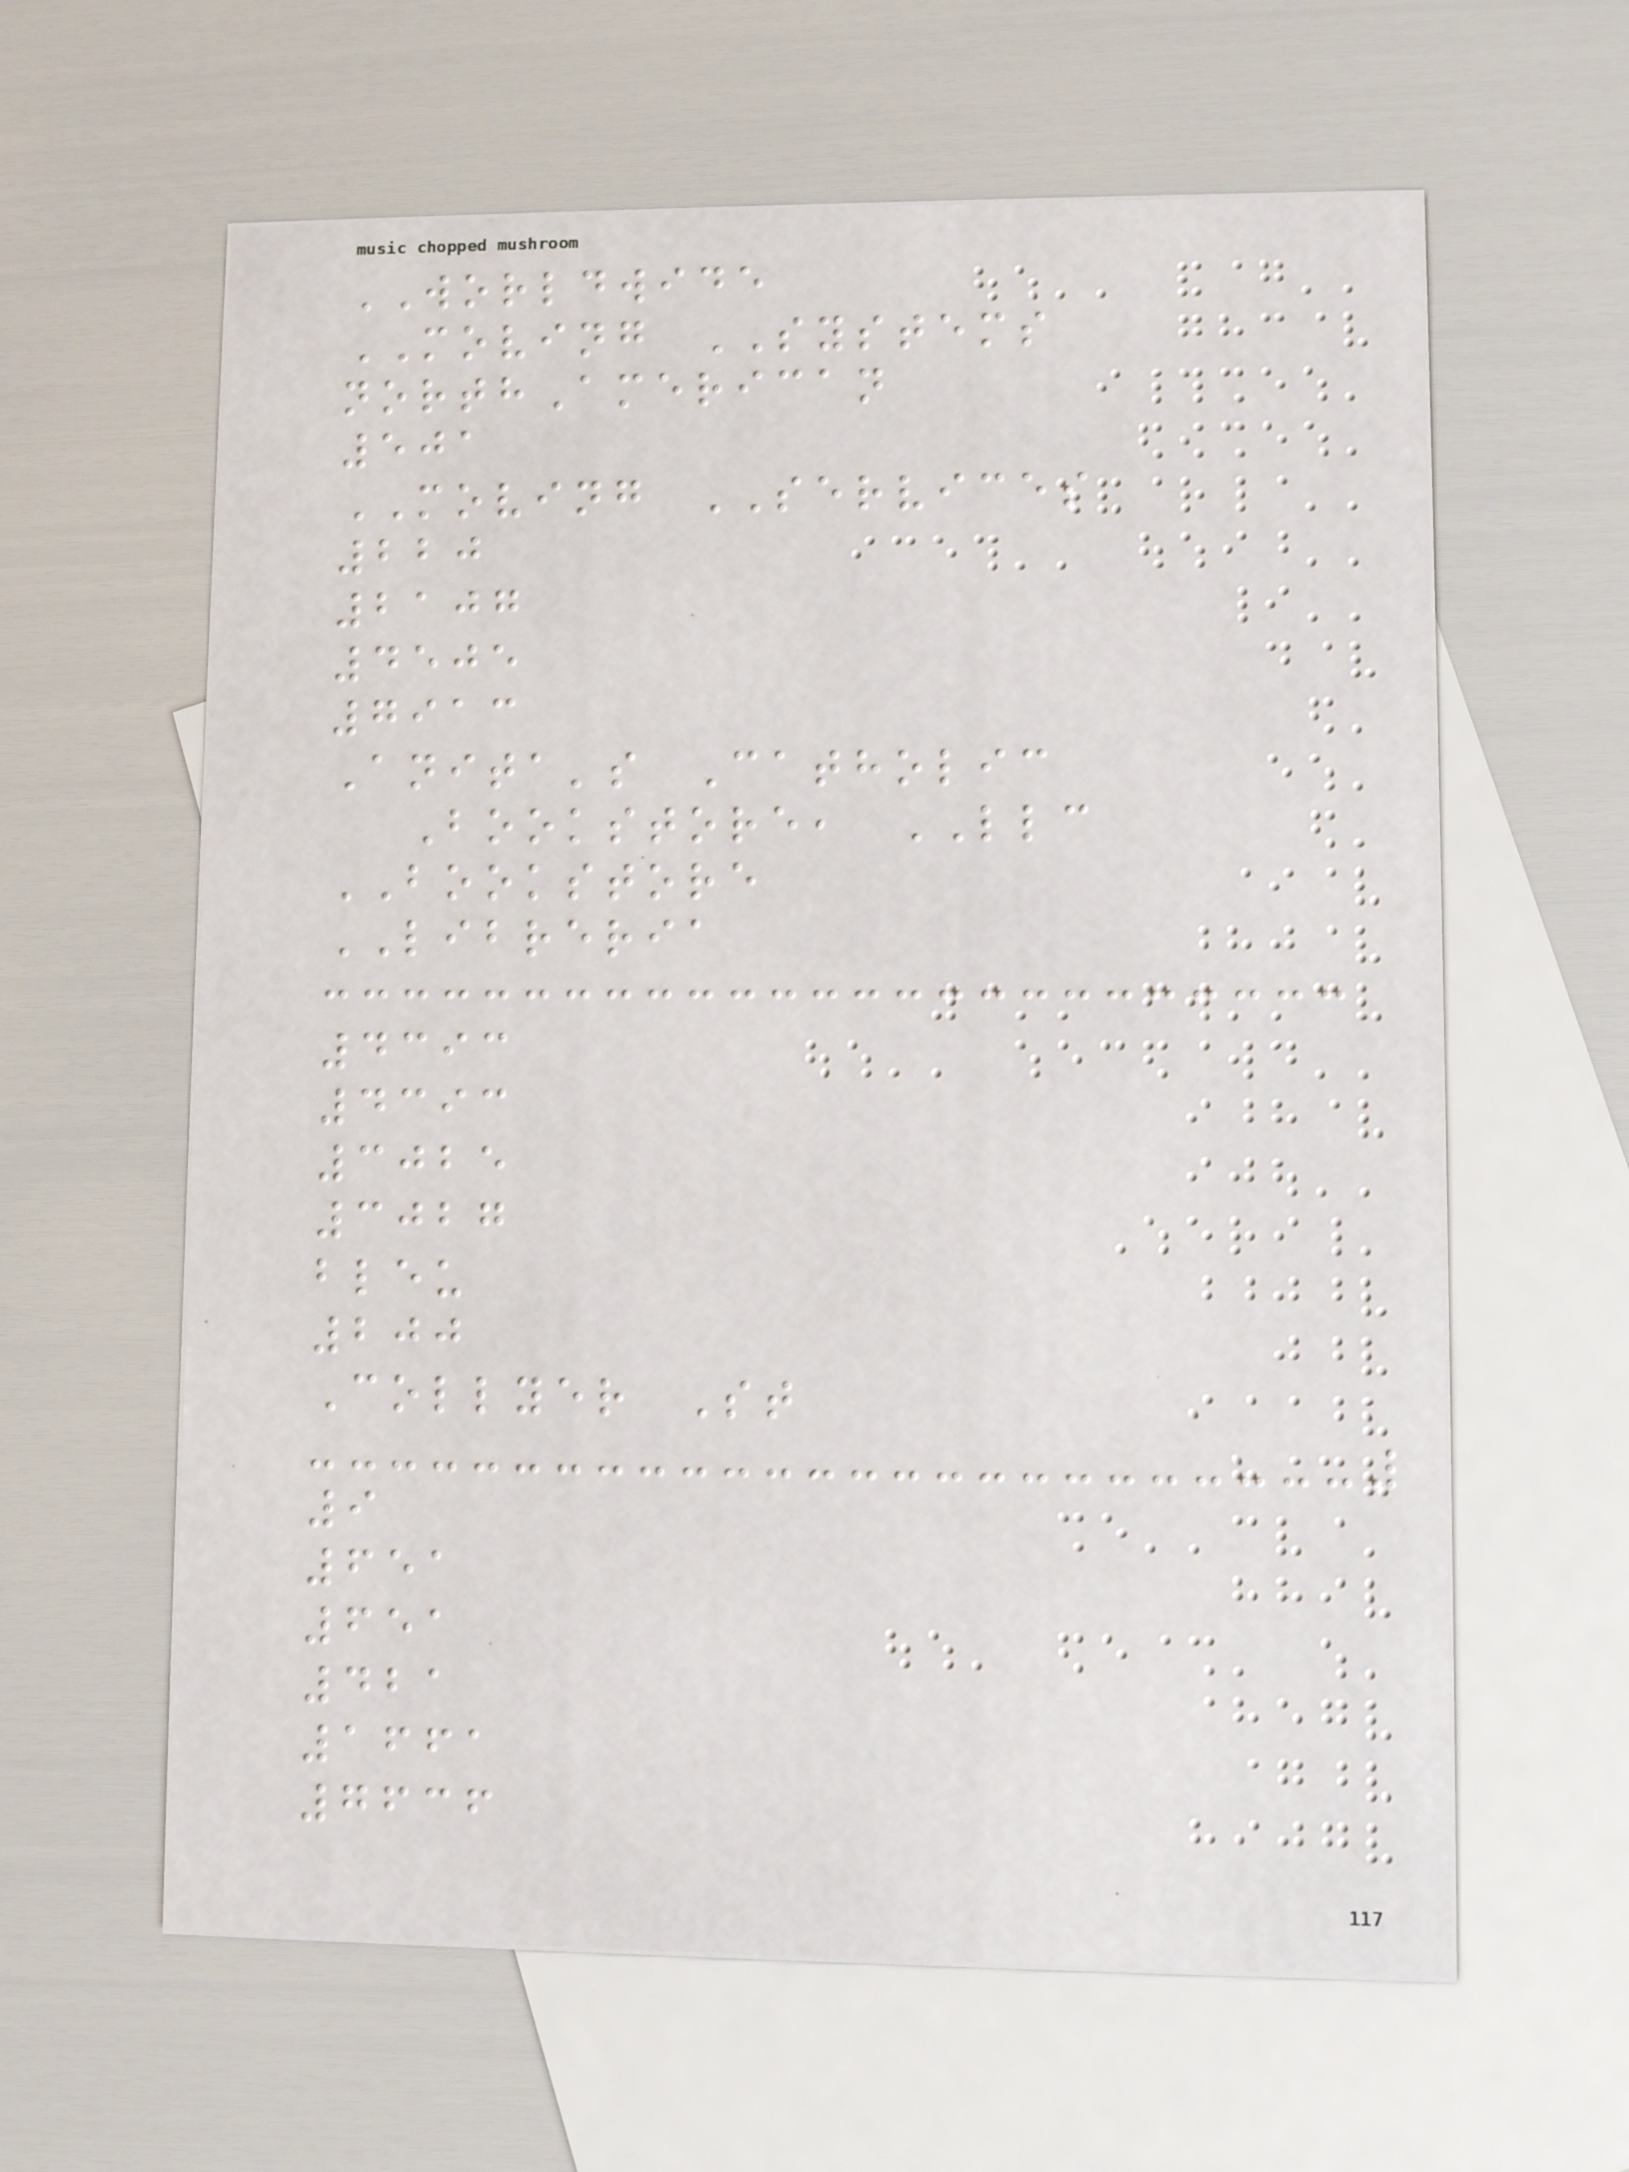WORLDWIDE
MOVING SYSTEMS
northAmerican
501
MOVING SERVICES
220
2107
4505
7913
Anita's Catholic
Bookstore, LLC
BOOKSTORE
LIBRERIA
4393
4393
3025
3027
bleu
200
Collyer St
9
651
651
421
1661
7636
